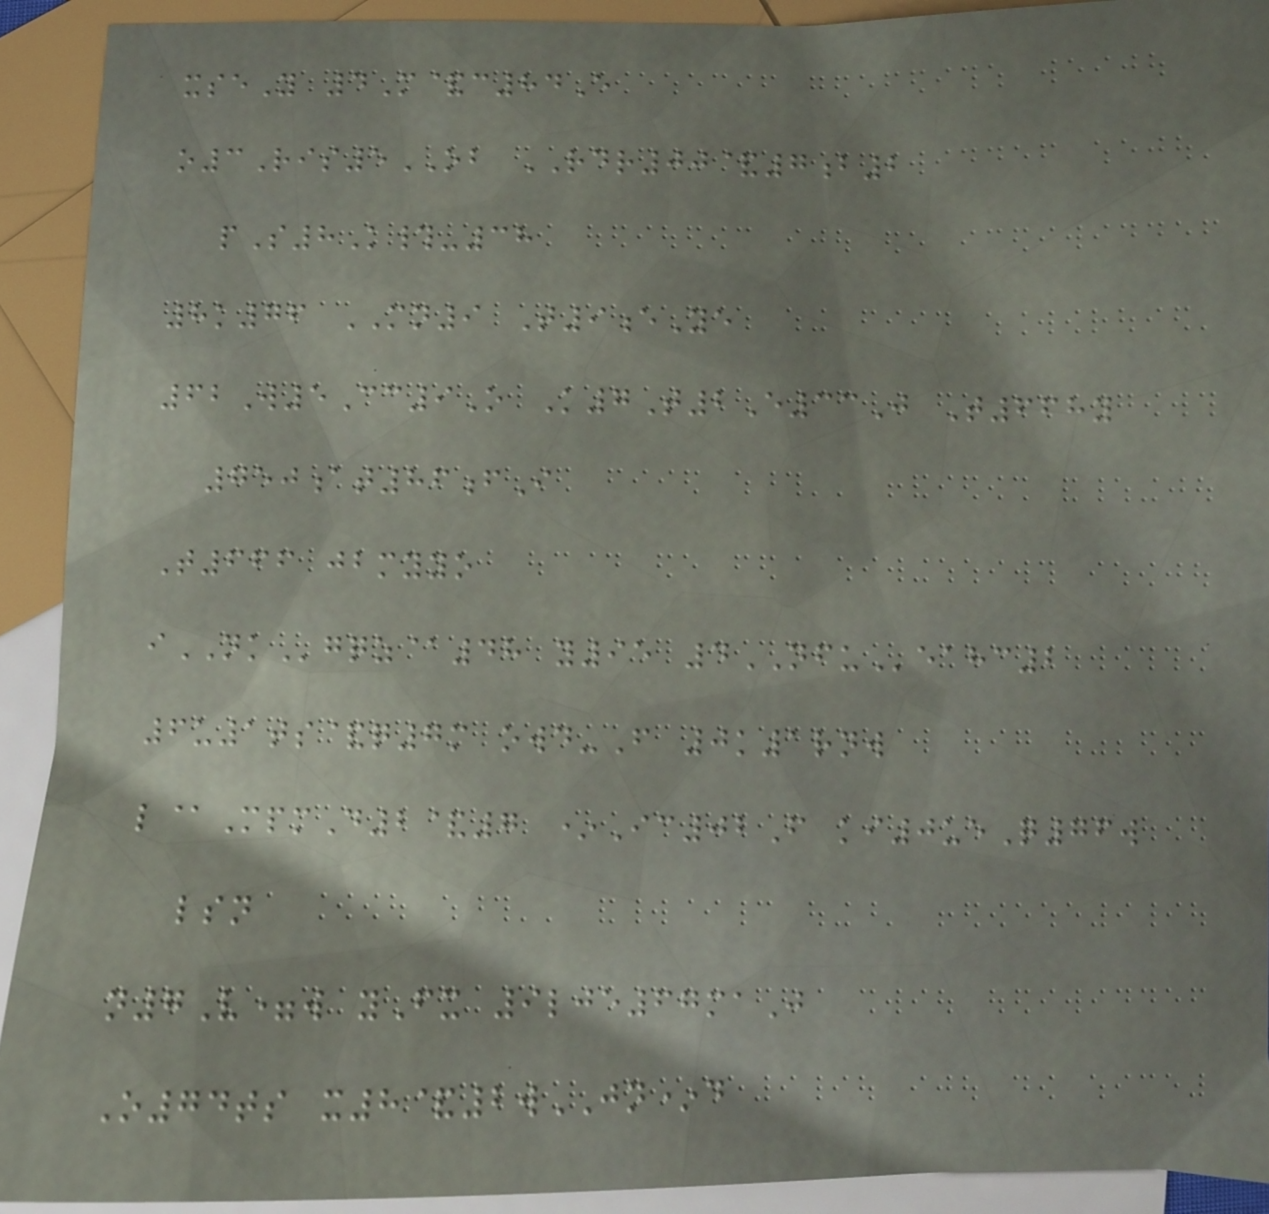xseY 4M&c84E
o3Ris5OB RDR00&7b2
pS8K#-38
8k76 MN9 T9eYe
62W5Cc9O K7T2E33J T668y
750at86fI
T666 jbmyyo
iNKgqz@48 y95 4NFUeahc2
6u1ts&q7m owd-F 0k1rnw
l@MpmD2&7 *Ic02F ki0ueQ76w
lsn
n7V=w yFx 9lje67maJ
O74ts x8&2wJN*d
